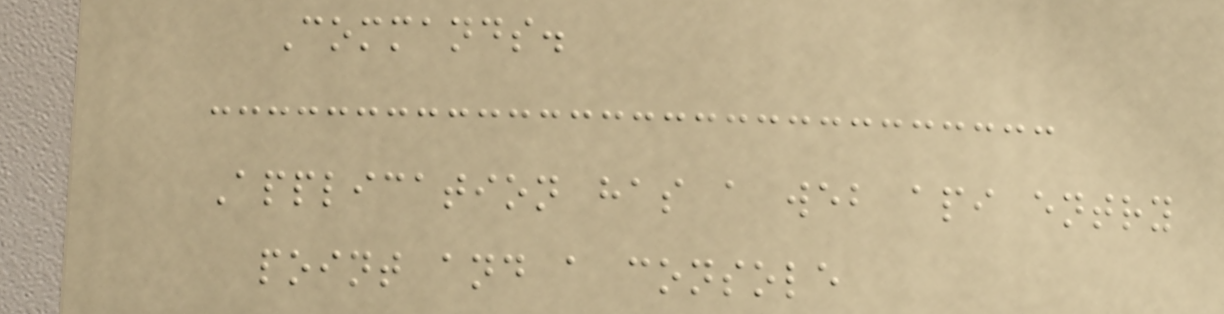Commands.
Application has a web api entry
point and a console
